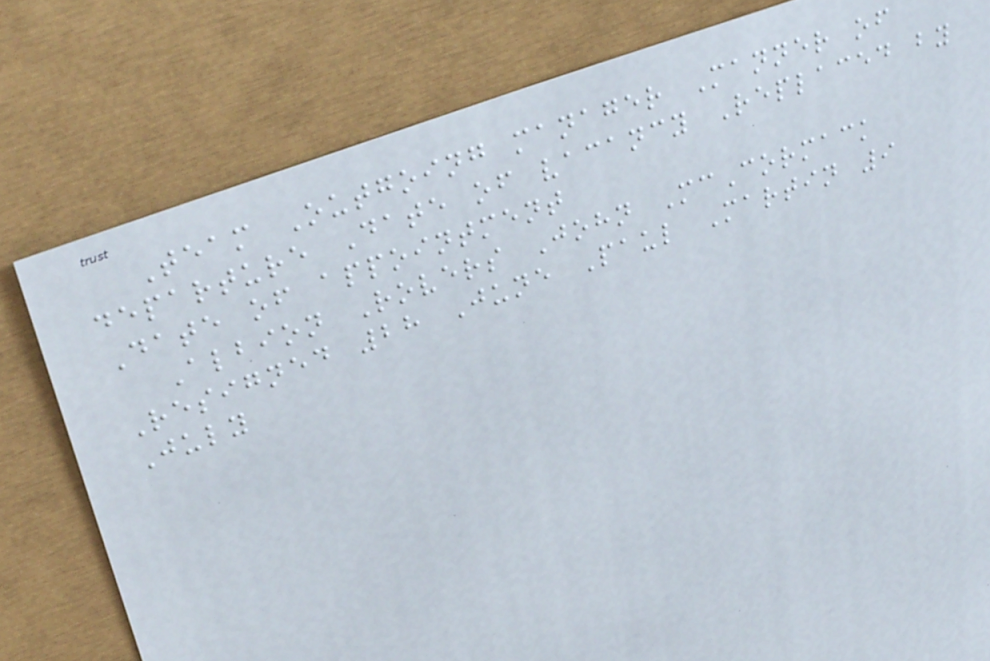Team Outgoing manager Manner of
departure Date of vacancy Replaced by
Date of appointment
Albion Rovers John McCormack
Resigned 28 June Paul Martin 9
July
